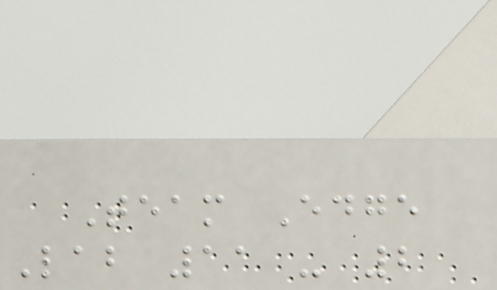Team Edge
Lab 11 - 2
